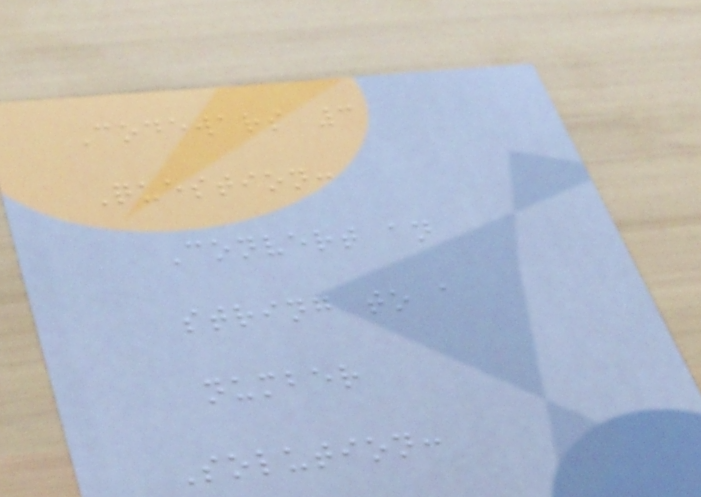Codewars 3
Question:
Convert an
string to a
number
Solution:
